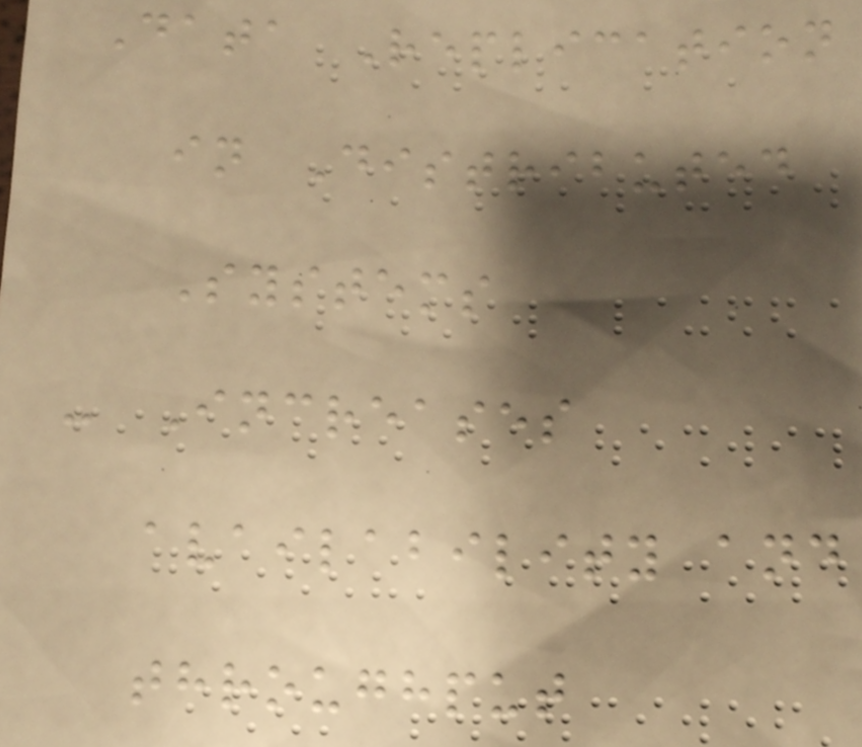Data Replication
in Distributed
Systems
- Increases
availability and
throughput
